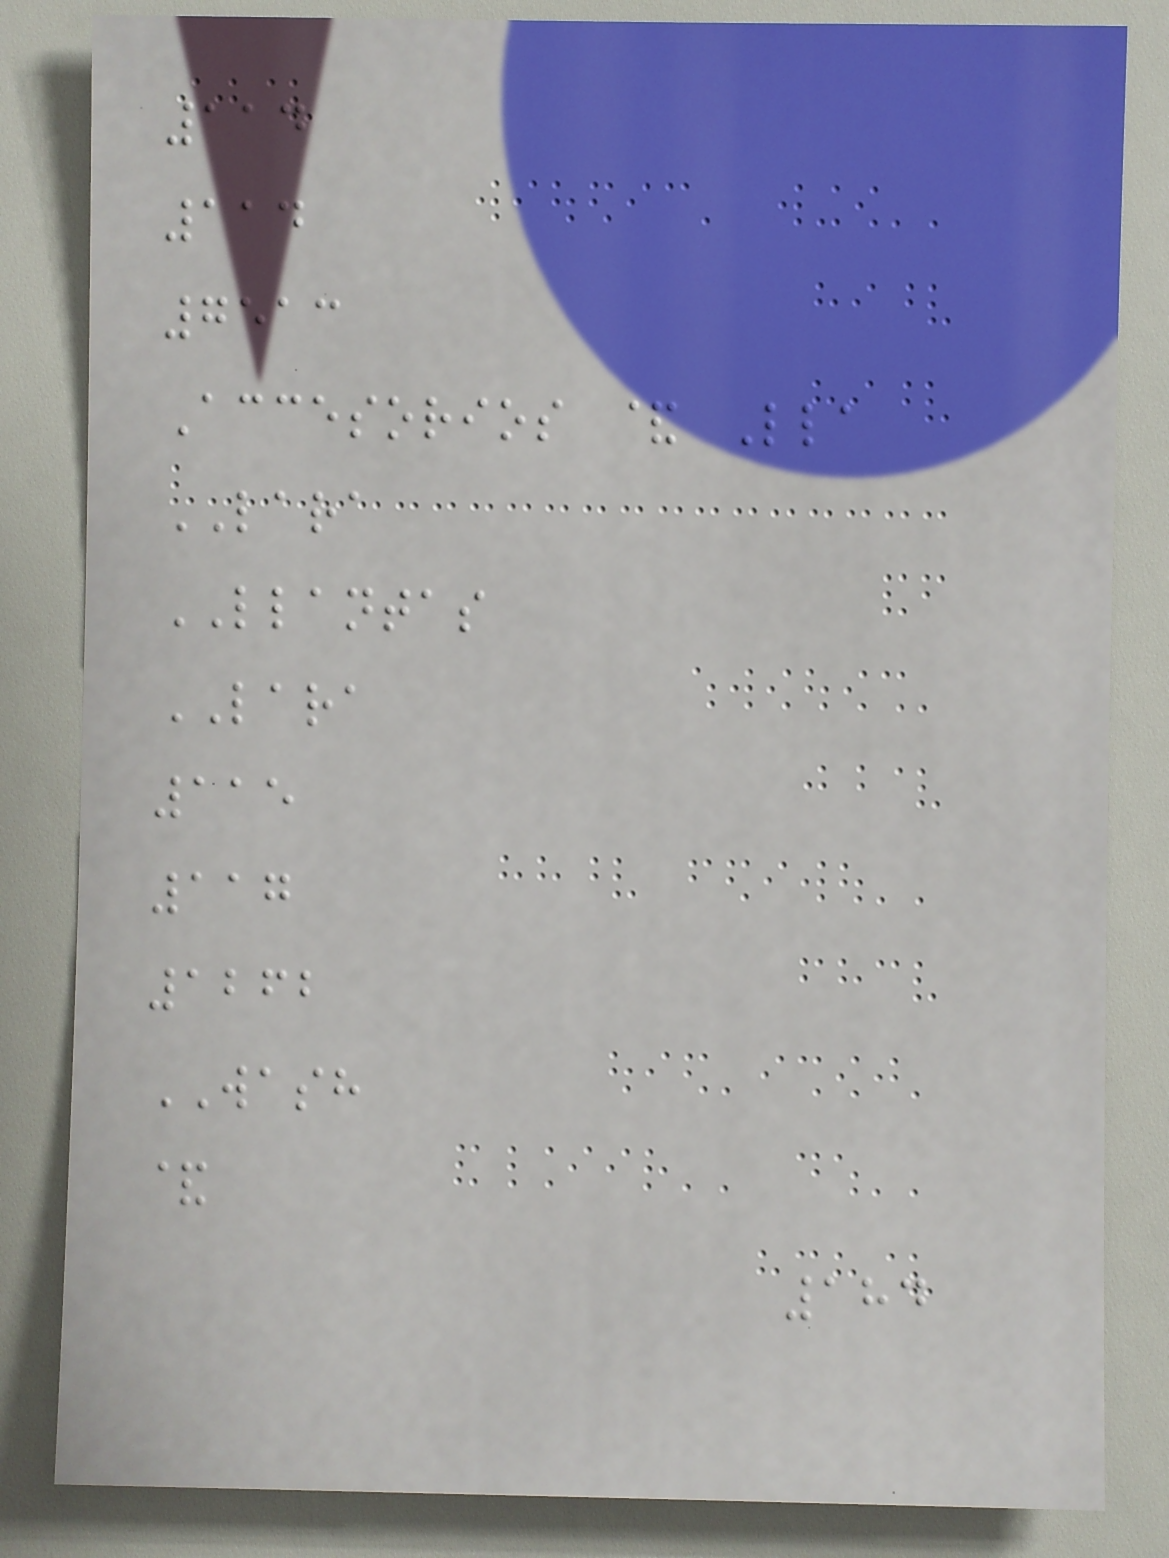114
114
7513
Accesorios & Lla
LARA
LLANTAS
LARA
115
117
1262
WASH
&
184
